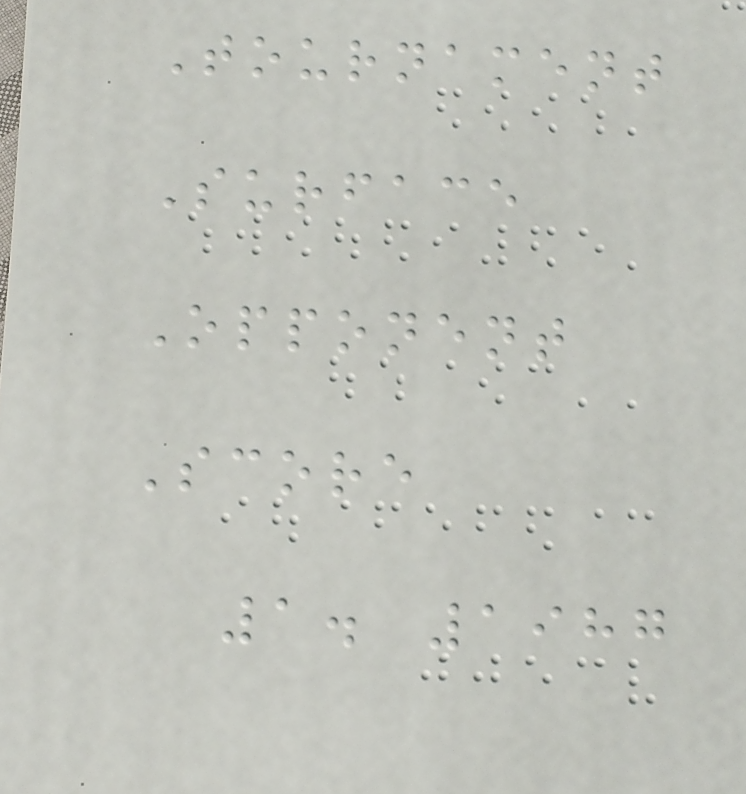Tournament
Surface
Opponent
Score
1. 1987
